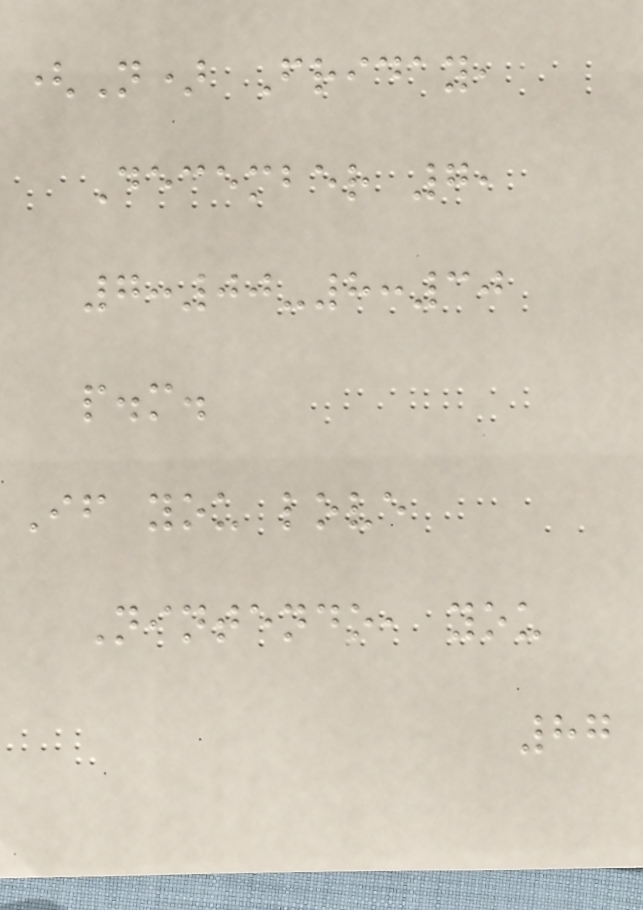(N) Friday,
December 7,
7:00-8:30
p.m.
If you love
Nintendo, you
87
